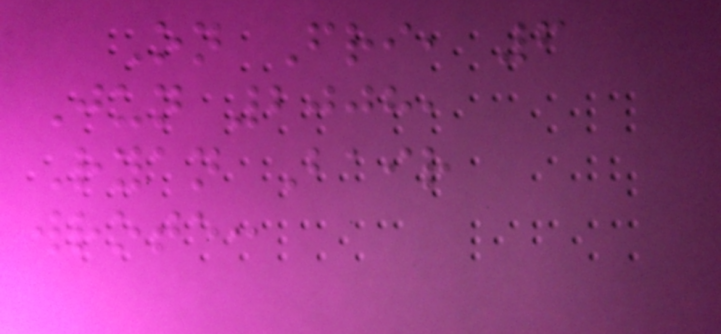On Fri, 6
Jun 2008,
Ryan Bair
wrote:
